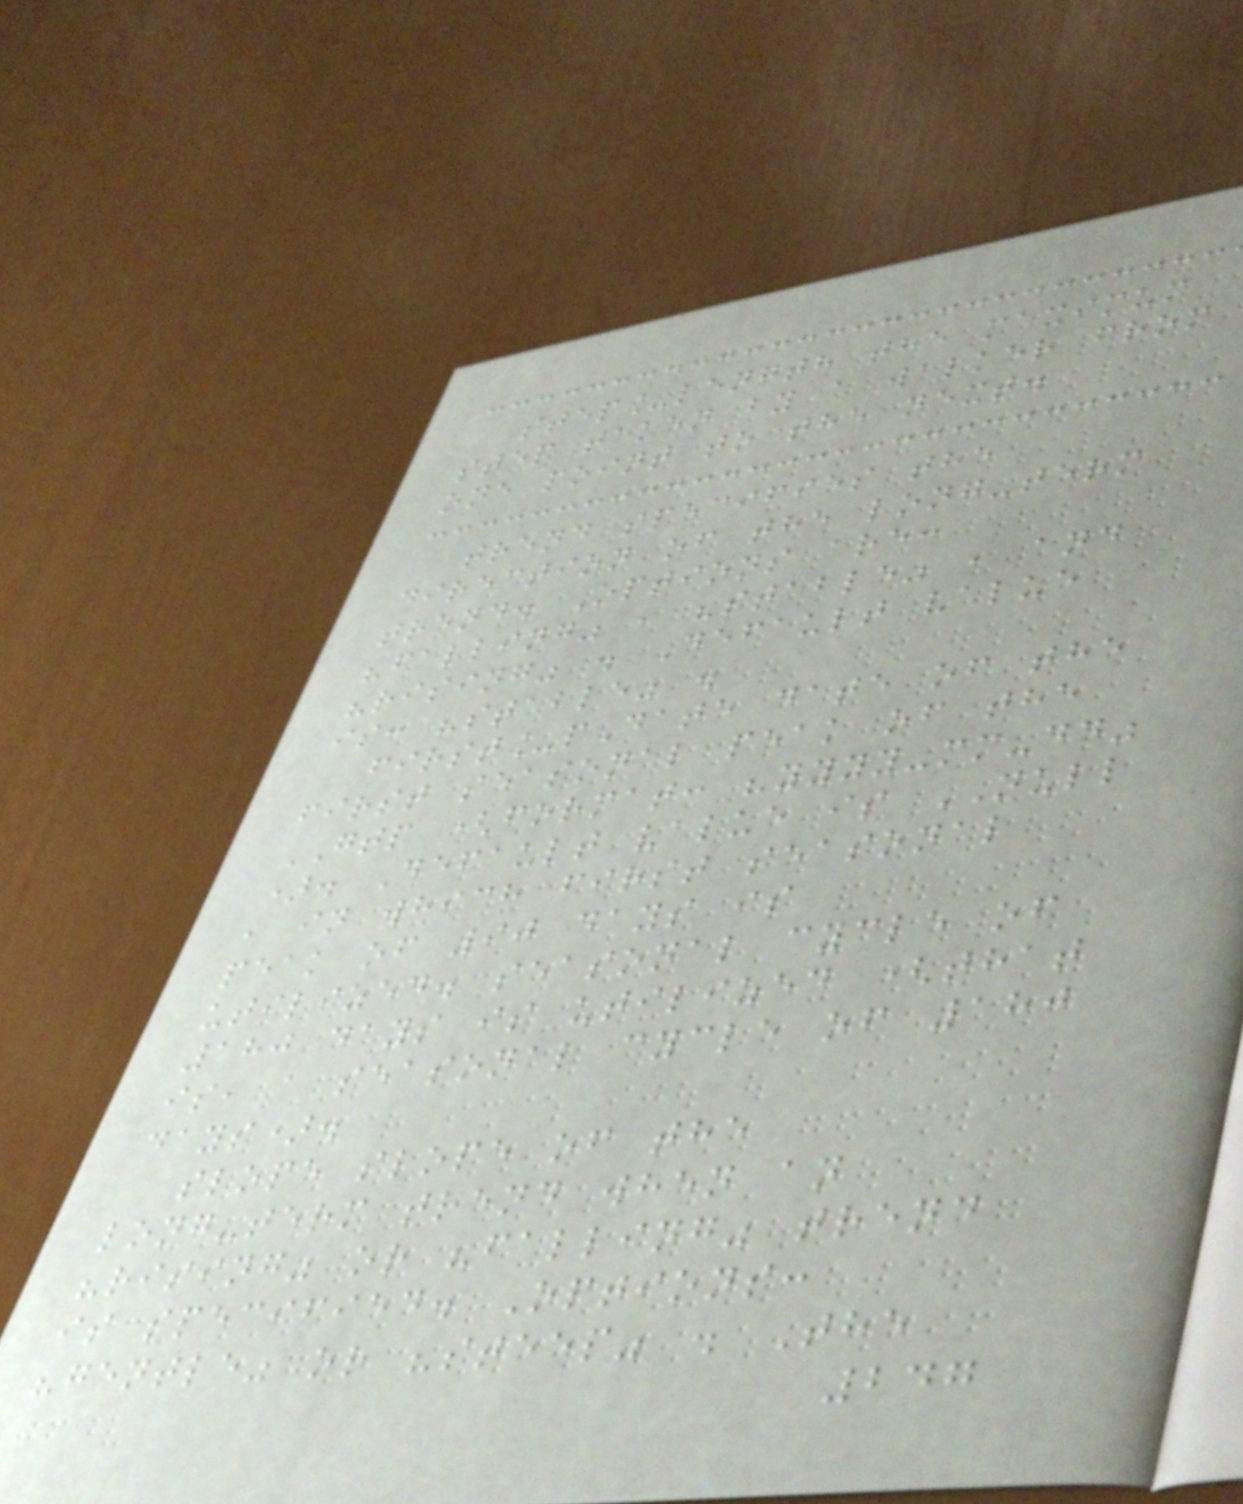step_length the maximum
step taken by a walker from
one point to the next.
trend specifies the
direction of the long-term
trend. Options are:
"falling" , "stable" , and
"rising" . Default value
is: "stable" .
first_pDate date of the
first seasonal peak of the
GTP (format: "yyyy-mm-dd"
). Default value is NULL
, in which first seasonal
peak of 90 days is
utilized. seasonal cycle of
180 days is utilized (that
is, a seasonal cycle of 180
days).
slope slope of the
long-term trend when an
"rising" or "falling" trend
is specified. Options:
"gentle" or "steep" . The
247
